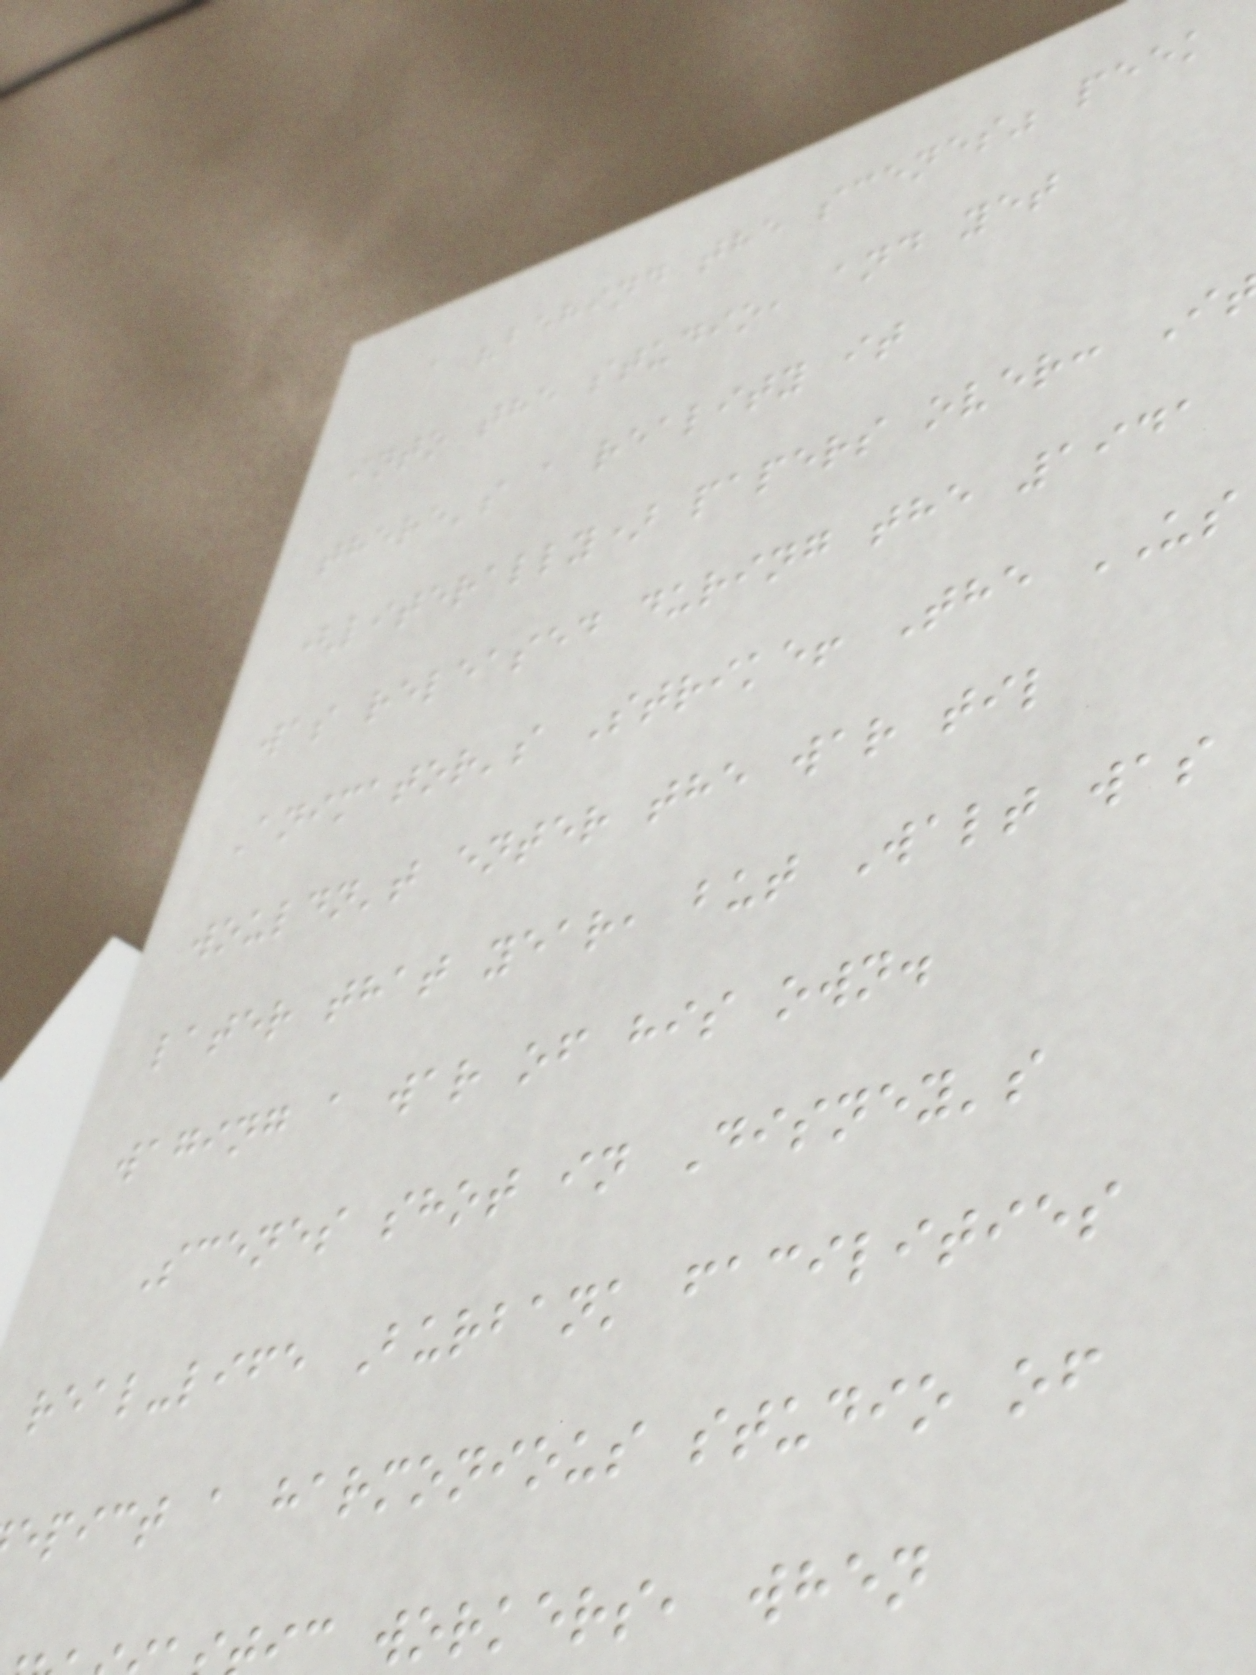a "behind the scenes" peek
into the studio, and yet
there's a reality it
(literally) papers over: I
was released during the 1941
Animator's Strike! The US
wouldn't enter the war til
later that year, but Walt was
waging a war of his own.
Scenes shot in Disney's
real-life Burbank facilities
epict a harmonious studio of
c workers, when
